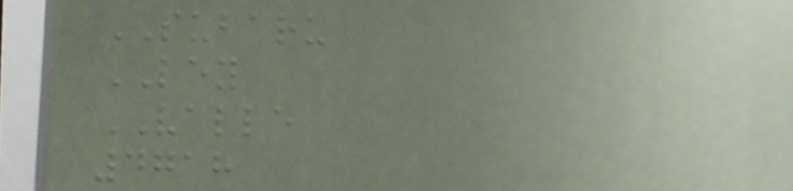SUBARU
LEY
VALLE
4718
